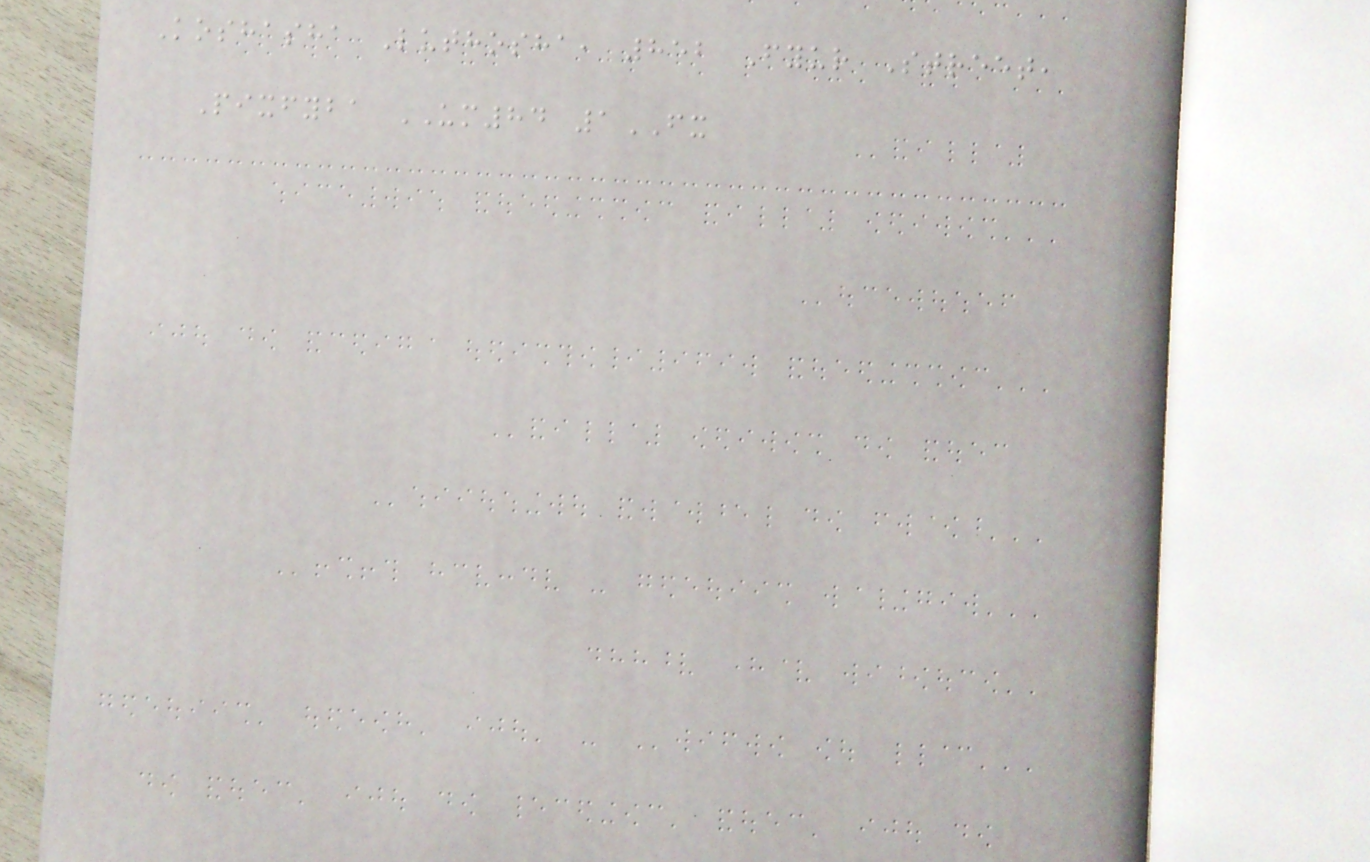Koshasha Luthosha, 852 Fyur Street,
Pixfyba UM84 1FX
